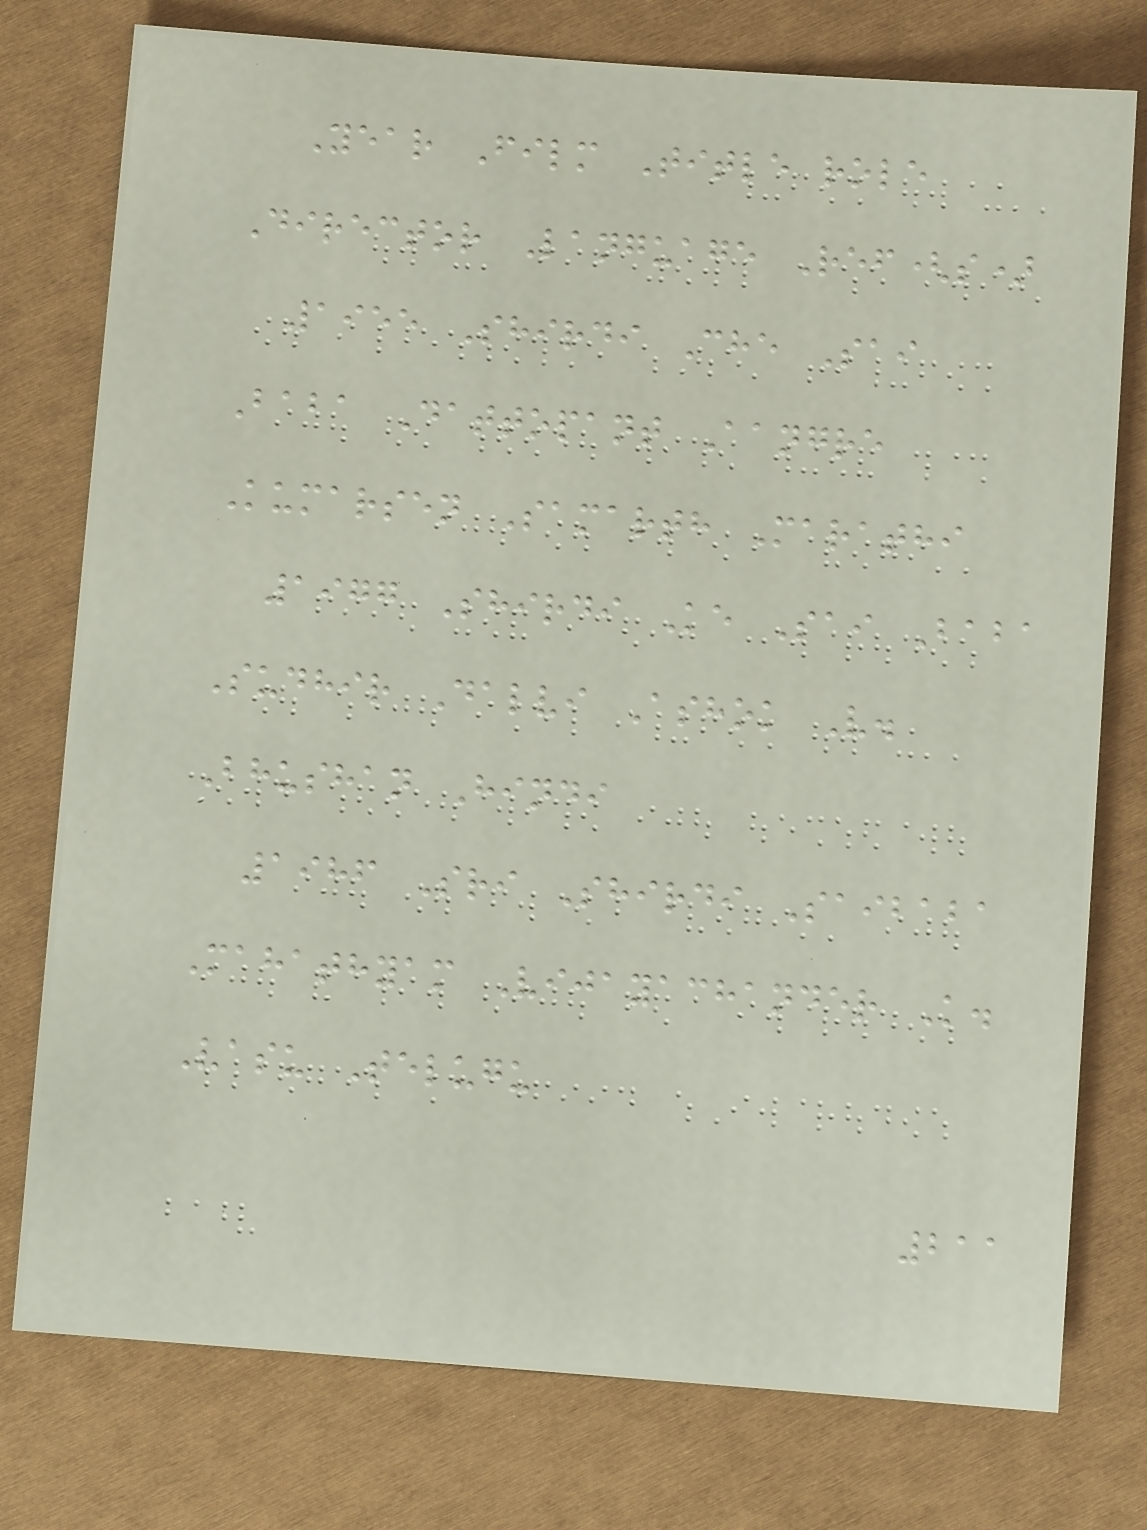Year Film Title role
Director Language Ref(s)
1955 Shirdi Che Sai
Baba Dattopant Aangre
Kumarsen Samarth Marathi
1977 Shirdi Ke Sai Baba
Sudhir Dalvi Ashok V.
Bhushan Hindi
1986 Sri Shirdi Saibaba
Mahathyam Vijayachander K.
Vasu Telugu
211
